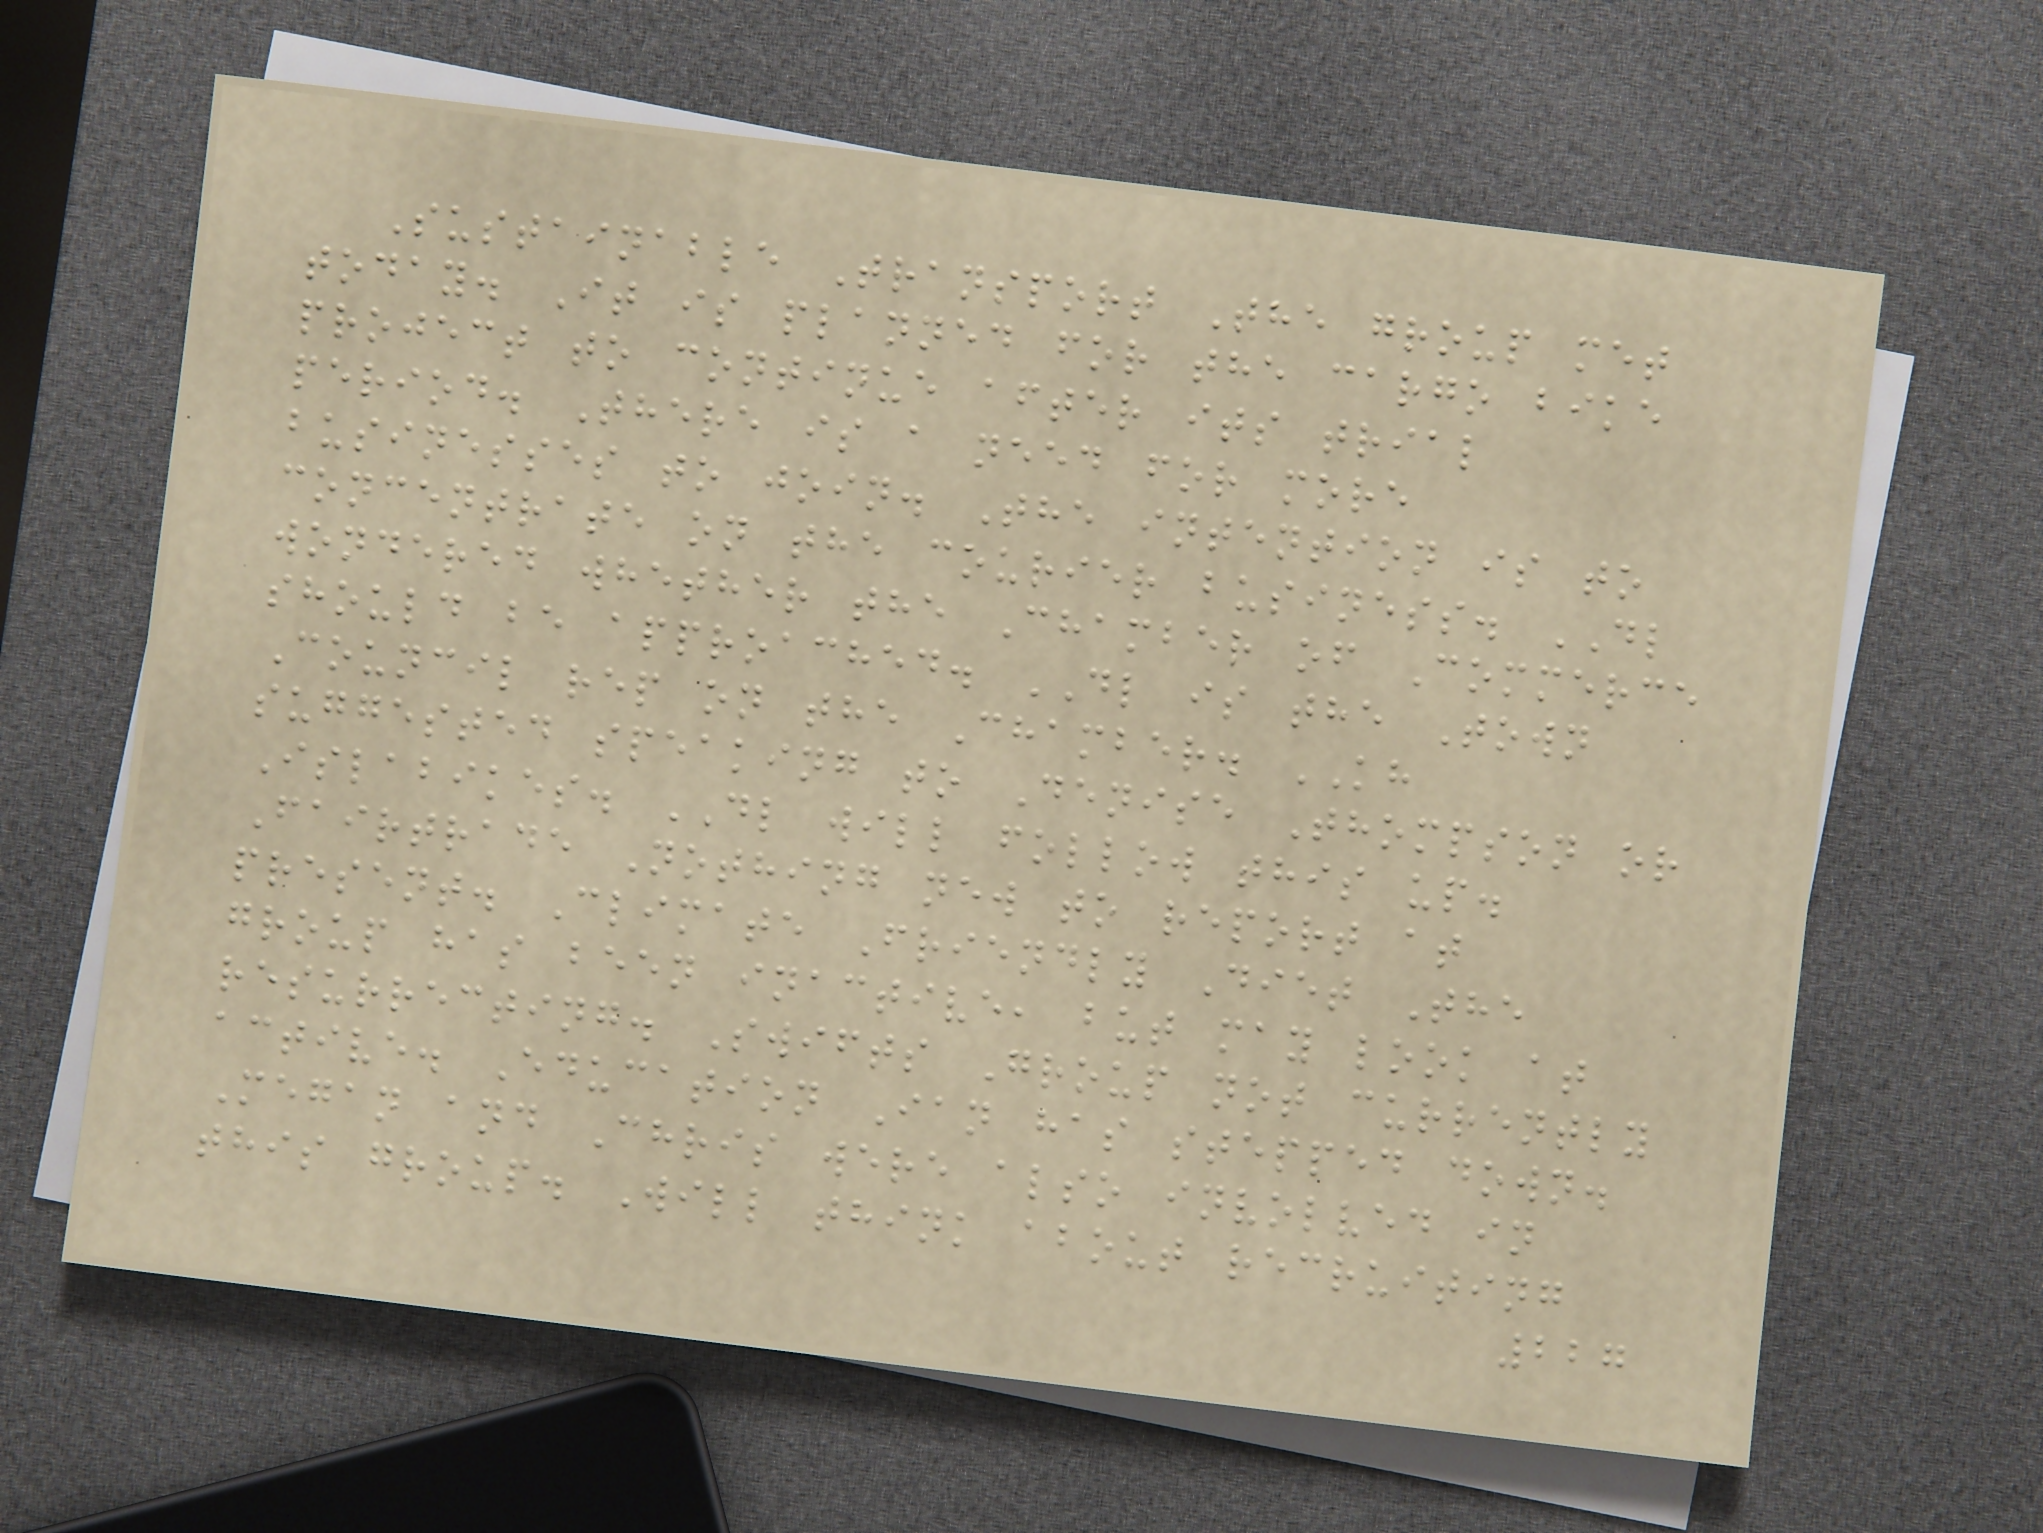Sustainable Transport The group met
today. It is planned for the cargo bike
project to continue after its trial
period. There is a need for more
businesses to join. The intention is to
concentrate on the courier business. DL
wondered whether the Chamber of Commerce
should be approached. DL is the Town
Council rep on the Chamber. KH
suggested speaking to Denise Thompson or
Islabikes. DL will follow this up.
Fairtrade Nothing new to report at
present. Climate Friendly Diet The
group has been inactive, but may look at
resurrecting. Swifts Group not currently
active. Education Ian has stepped down.
Megan and Chris were also involved in
this group. Will think about recruiting
227
